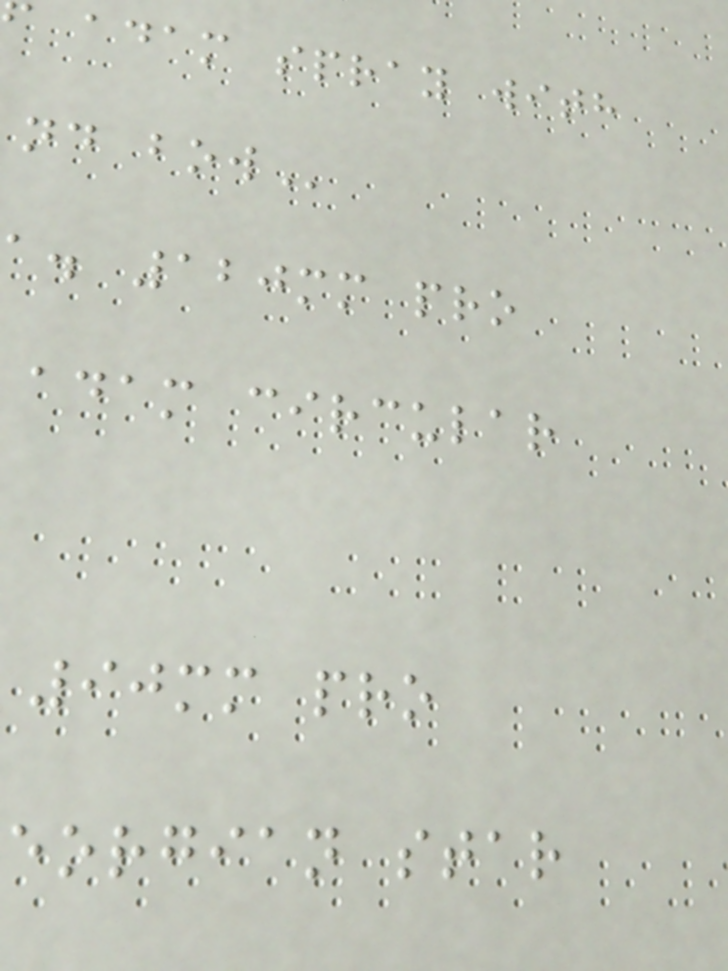adam spray with
a. 120mm pro
adam circular
90mm pro
eorgian star
